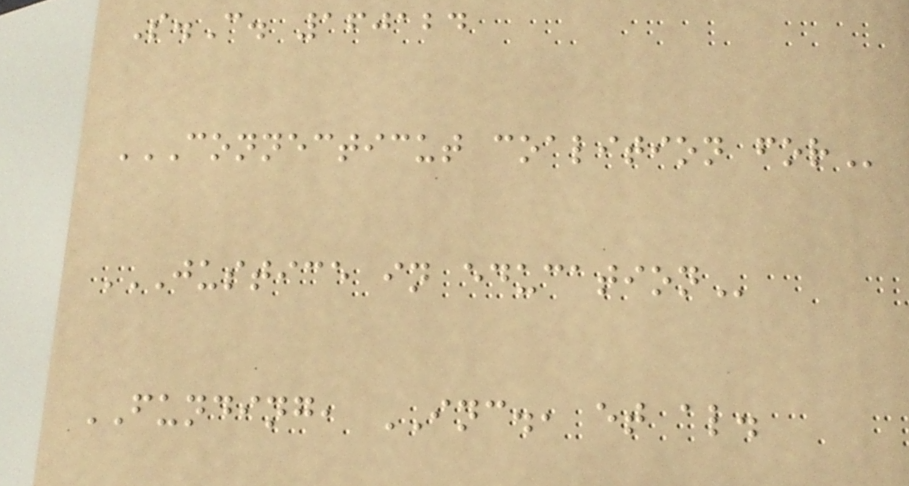S.C. 160124
CONNECTICUT COALITION FOR
JUSTICE IN EDUCATION
FUNDING, INC., et al.
